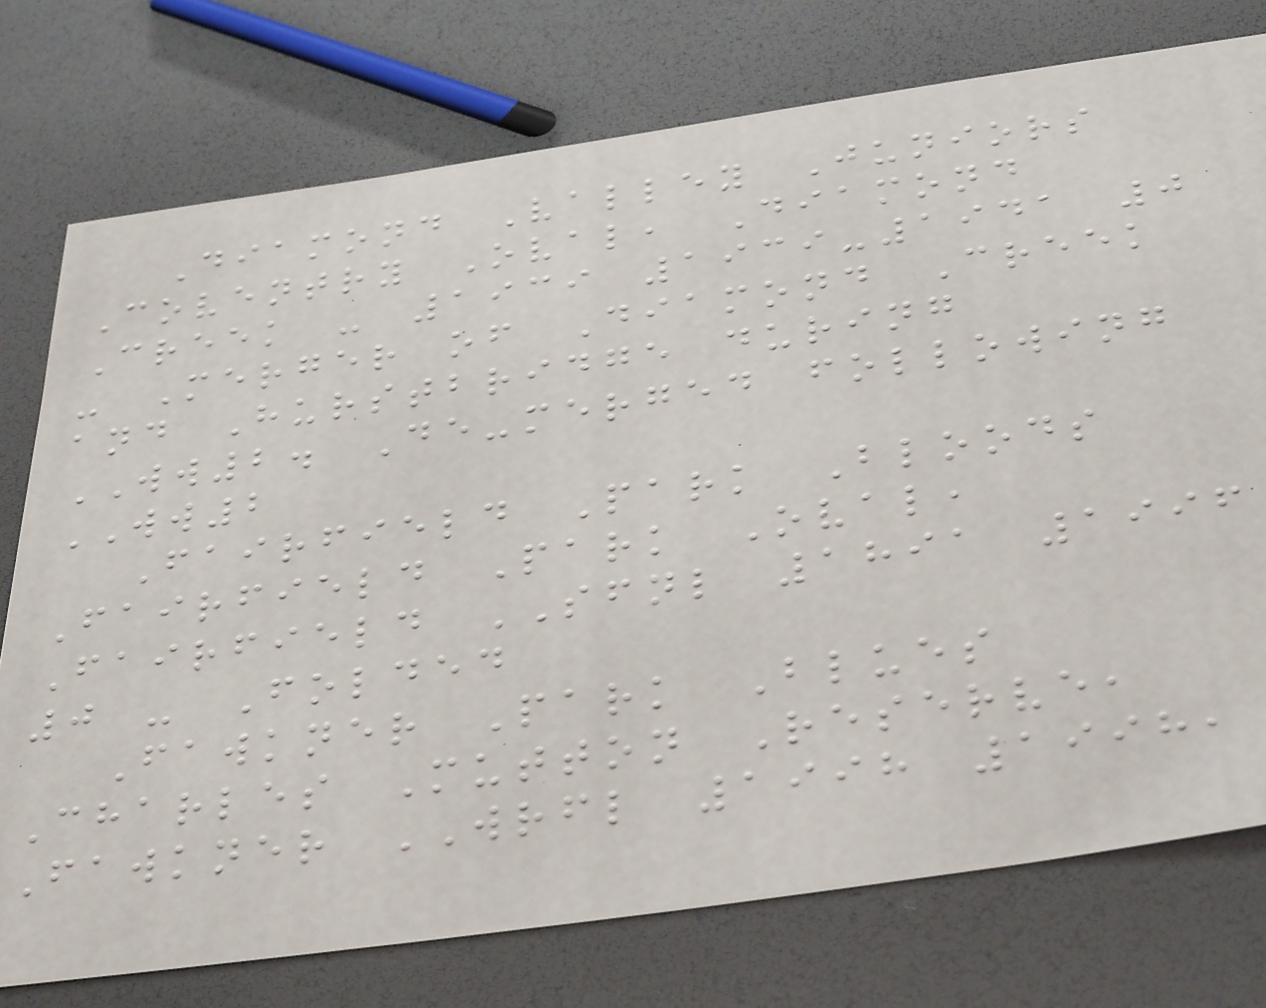Diamond Valley Juniors
Coventry Oval, Diamond
Creek - 1939 1939-1941 0
- Merger of Diamond Creek
and Hurstbridge during
WW2. De-merged following
WW2
Fairfield Park Bloods
Fairfield Park Oval,
Fairfield SFNL 1891 1996
0 - Folded
Fawkner Park Blues
Charles Mutton Reserve,
Fawkner WRFL 1998 1998,
